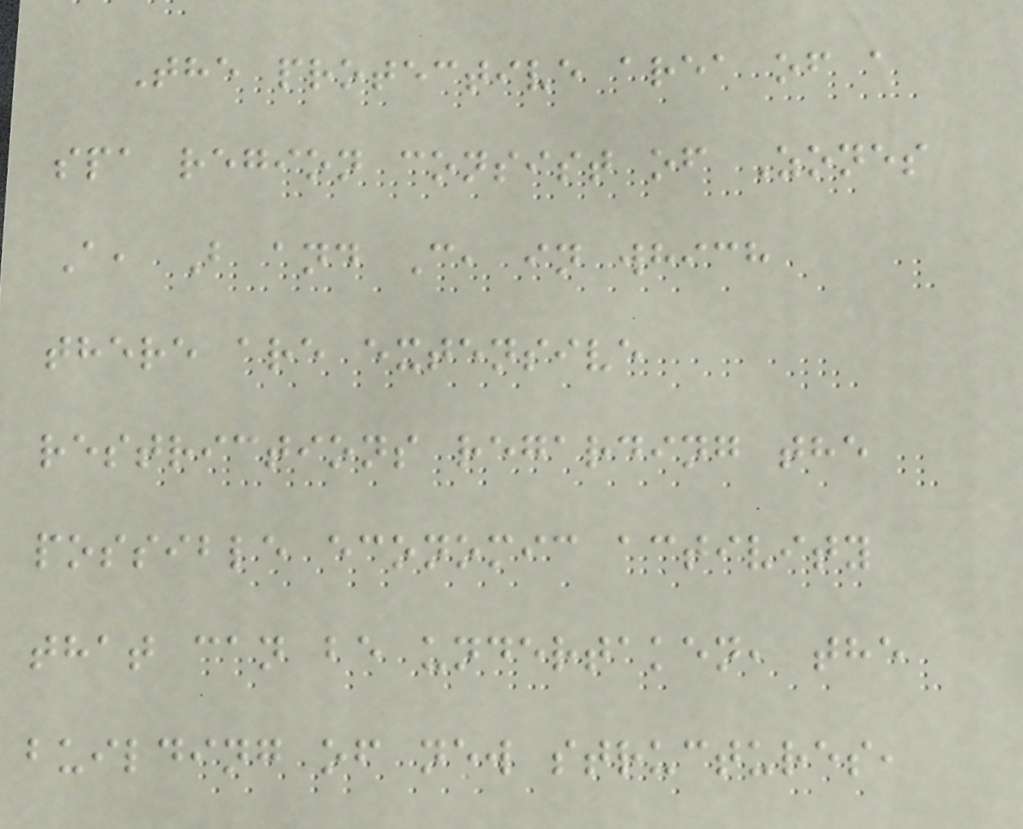The protective area of a
spa region consist of Zones
A, B and C, in which
there are extensive
restrictions regarding the
possible economic activity
that can be undertaken, the
building of new structures,
